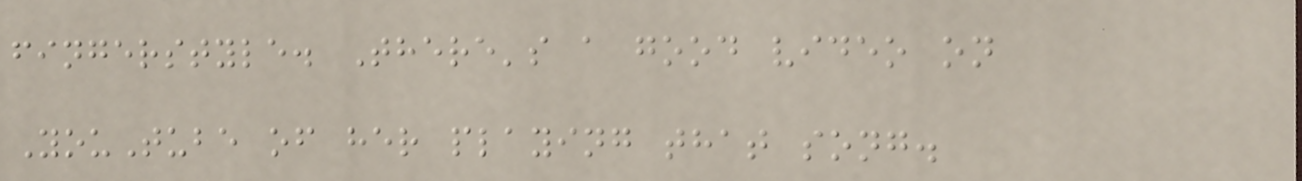fingerstyle. There's a good video on
YouTube of her playing that song.
